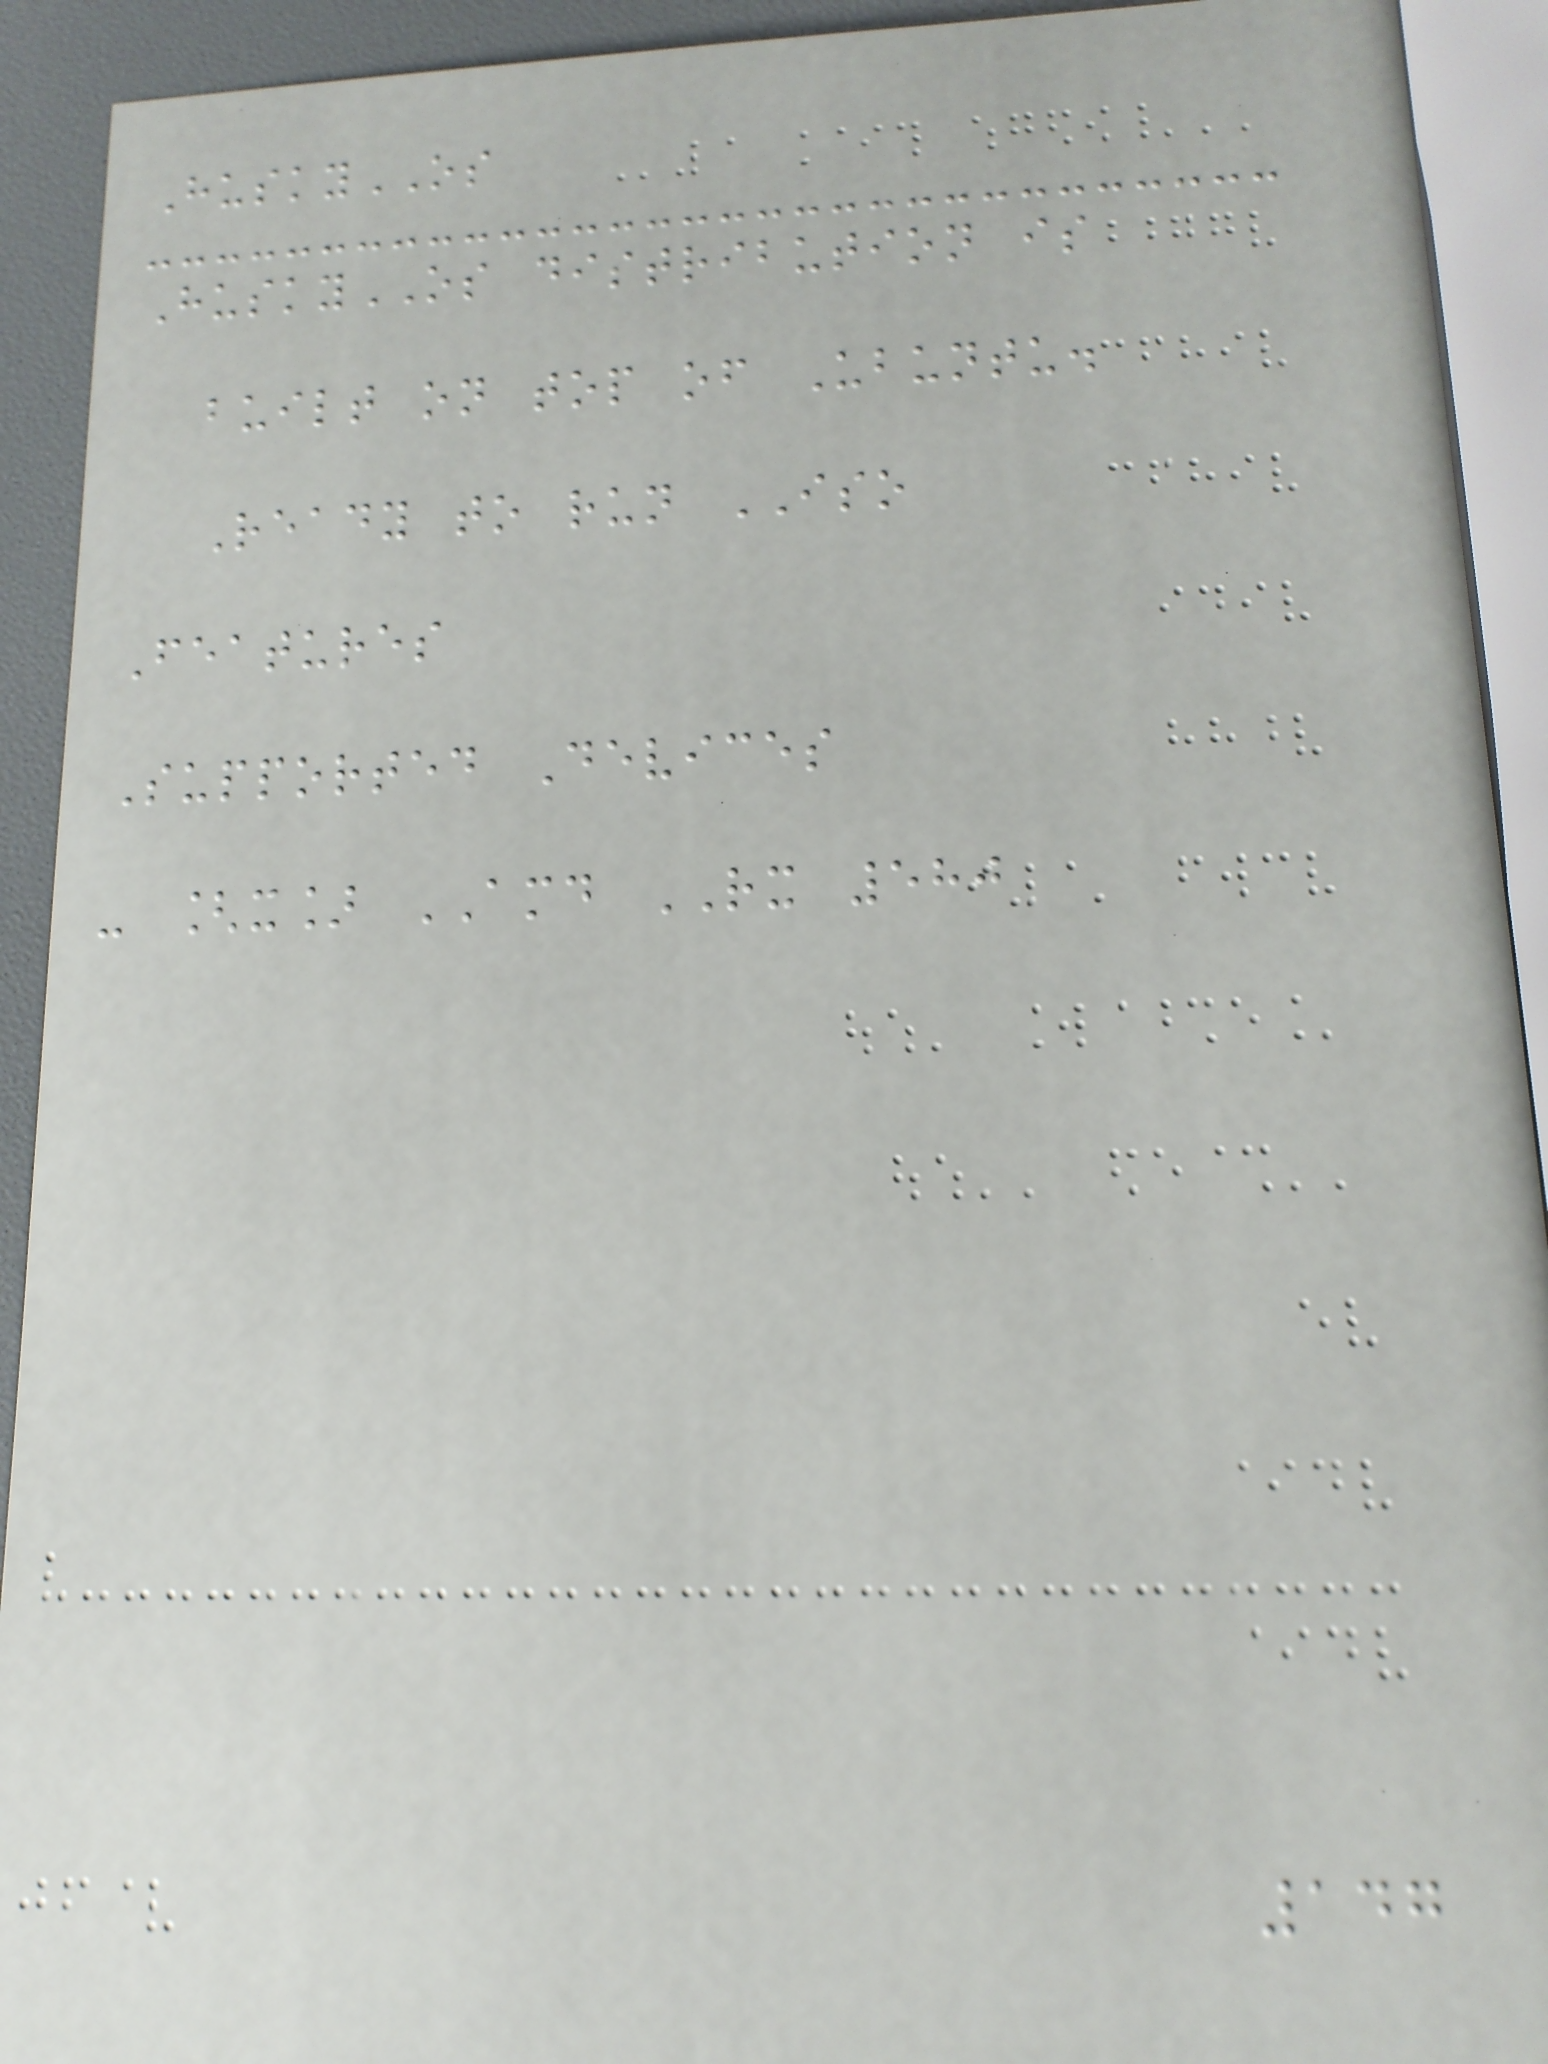HuskyOS
HuskyOS distribution is
built on top of Ubuntu.
Ready to run ISO
Features
Supported Devices
- [x] AMD RX 580
147
